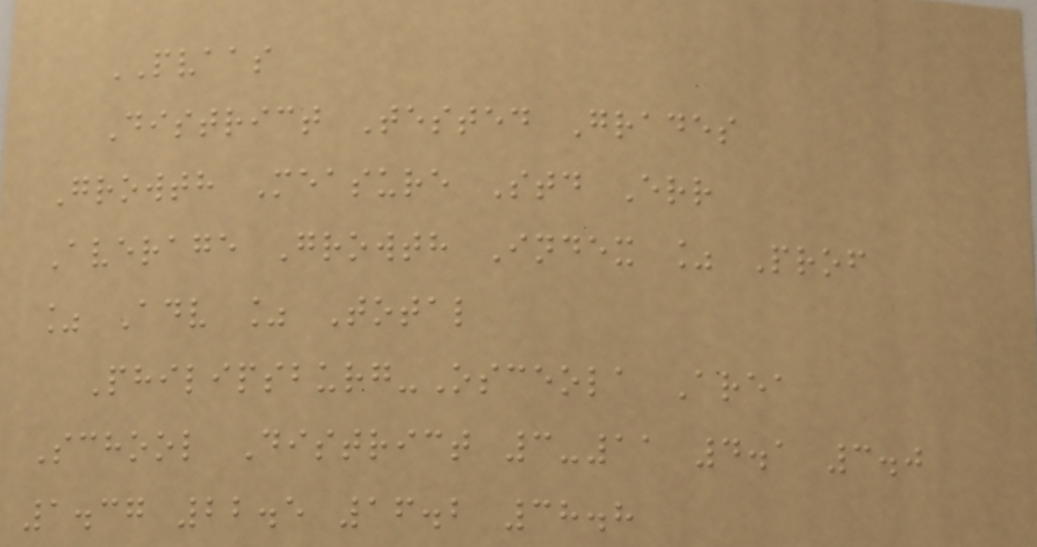PVAAS
District Tested Grades
Growth Measure Std Err
Average Growth Index % Prof
% Adv % Total
Philipsburg-Osceola Area
School District 3-11 4.1 3.0
1.37 22.5 16.2 38.8
